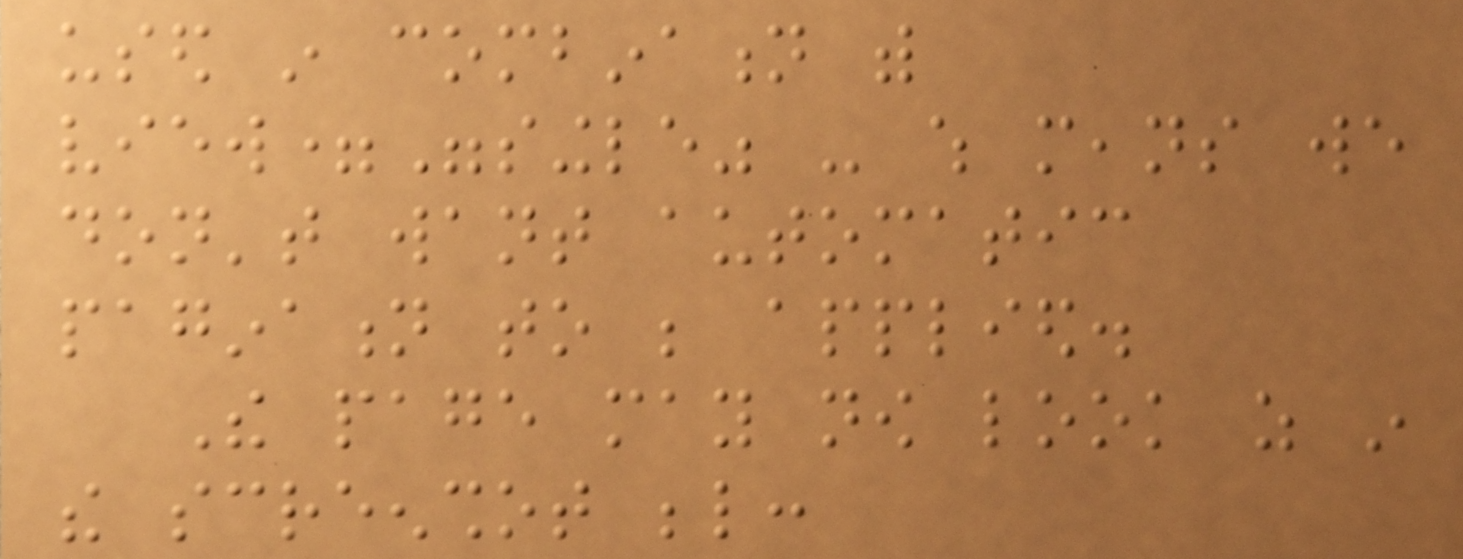used in combination with
view="single" - which means we
don't want automatic
pagination to be applied.
The page may now look as in
the screenshot below:
